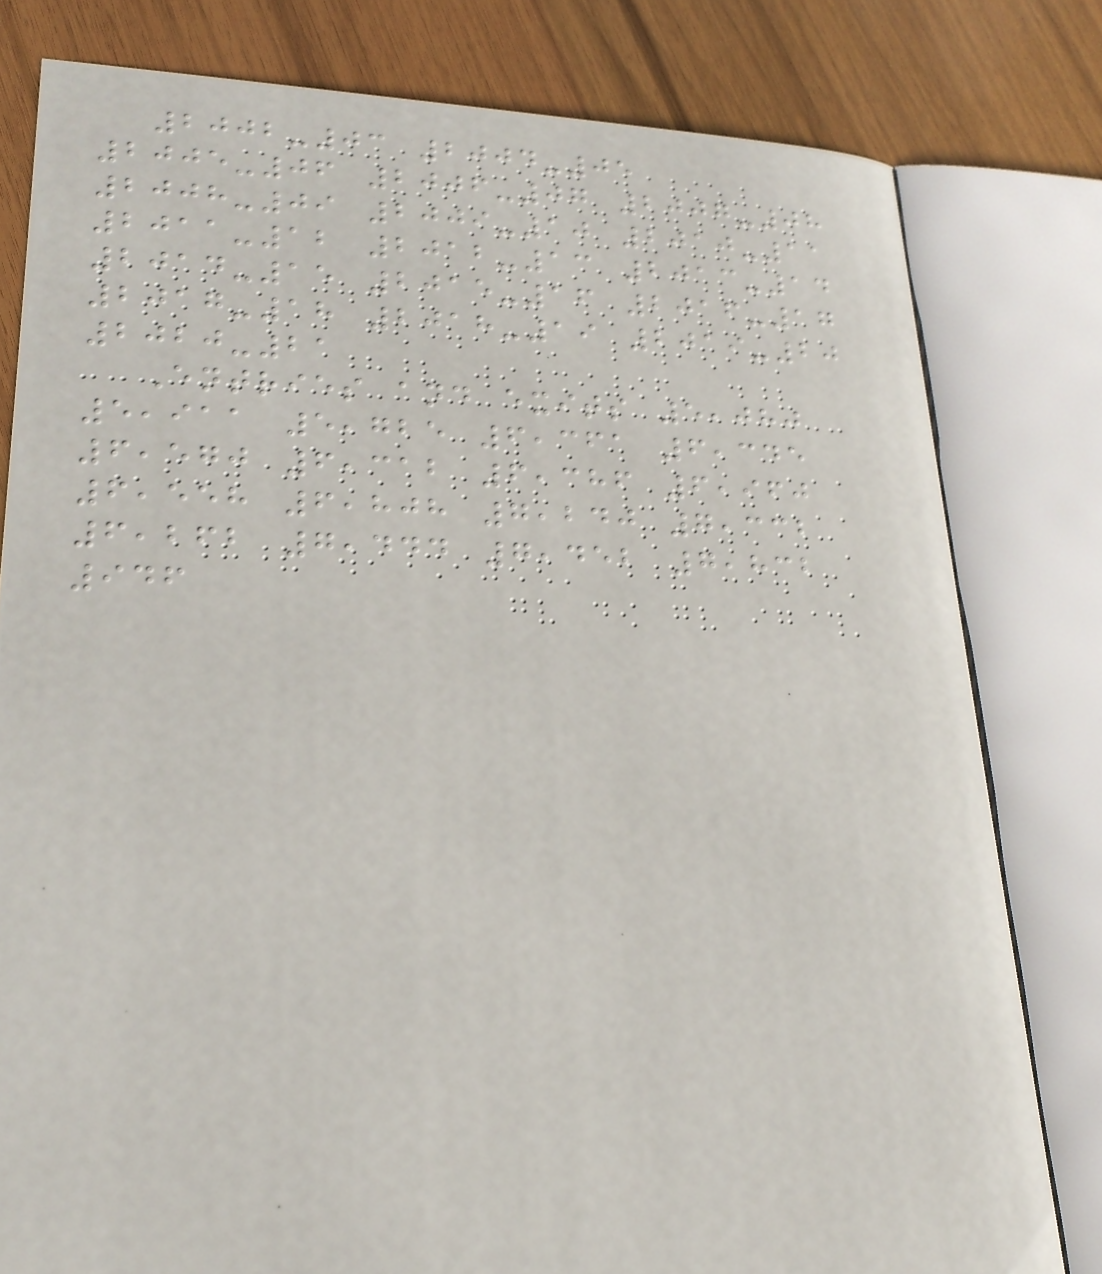2002-03 2004-05
2005-06 2006-07 2007-08
2008-09 2009-10 2010-11
2011-12 2012-13 2013-14
2014-15 2015-16 2016-17
2017-18 2018-19 2019-20
2020-21
Entries and exits 5,080
5,911 5,725 6,361 6,345
6,570 6,312 6,386 6,960
6,558 6,808 7,240 7,332
6,262 7,444 7,452 7,832
946
